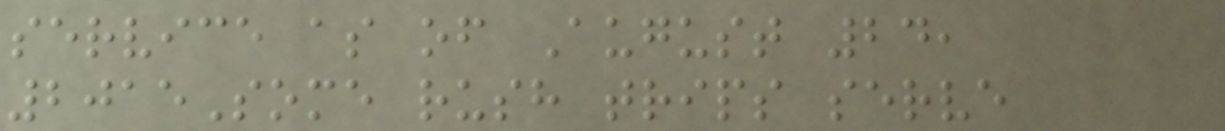service as of August 24,
2015Some rush trips serve
